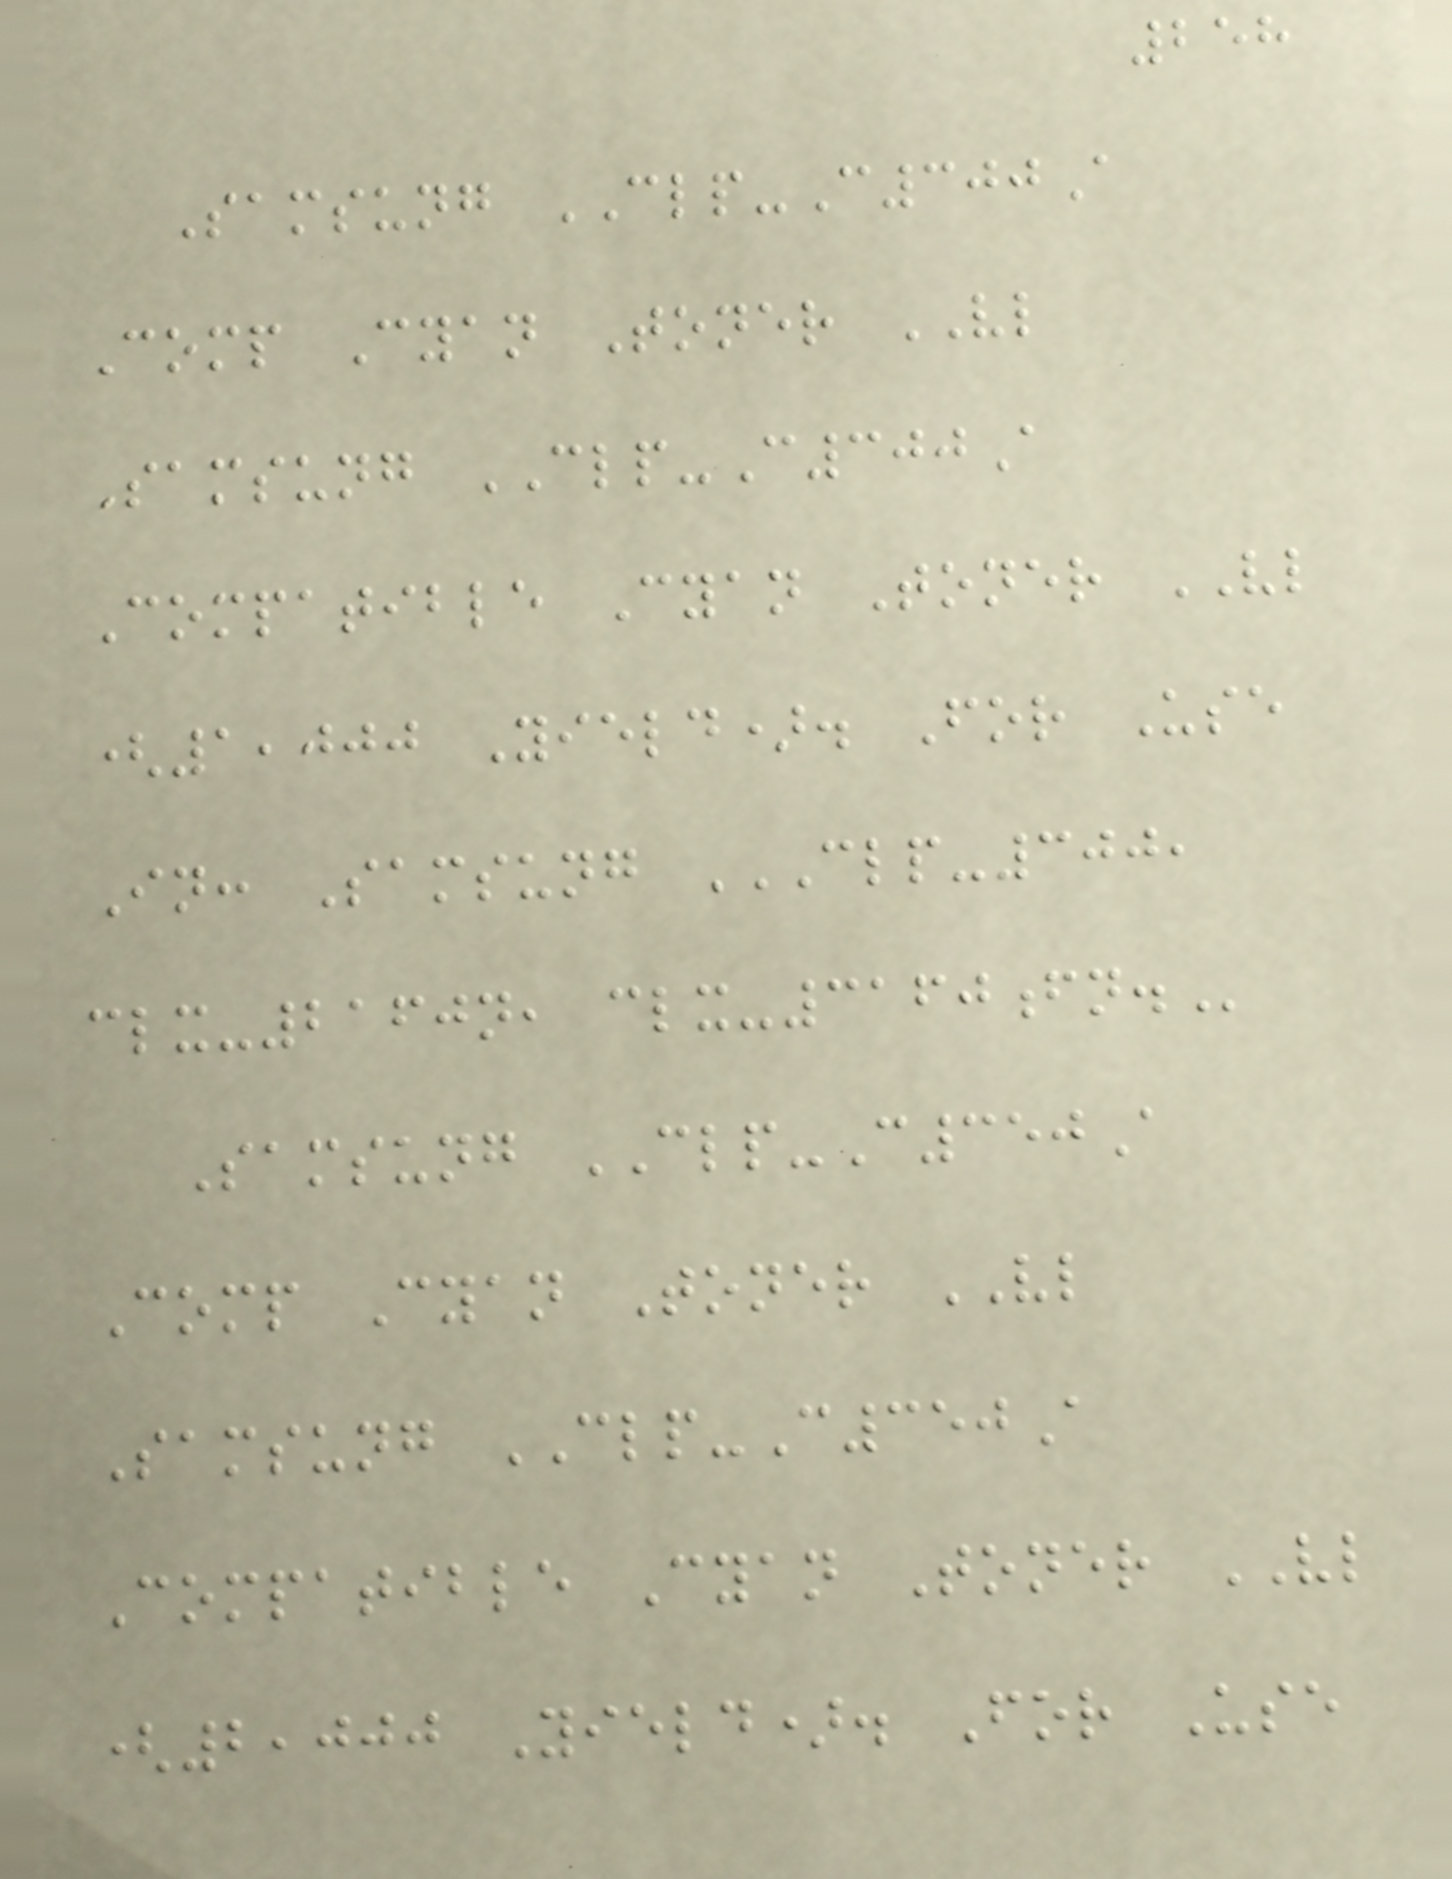258
Samsung CLP-C300A
Comp Cyan Toner VL
Samsung CLP-C300A
Compatible Cyan Toner VL
(1,000 Yield). For Use
In: Samsung CLP-300,
CLX-2160N, CLX-3160FN.
Samsung CLP-C350A
Comp Cyan Toner VL
Samsung CLP-C350A
Compatible Cyan Toner VL
(2,000 Yield). For Use
